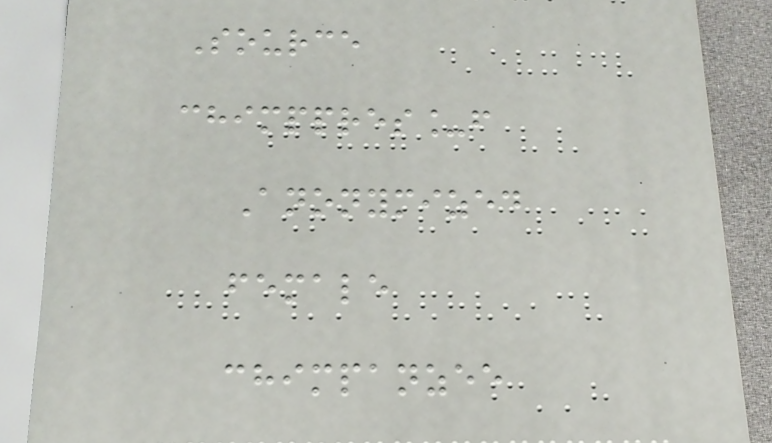Source
chimppres_f
Anonymized
female
chimpanzee
